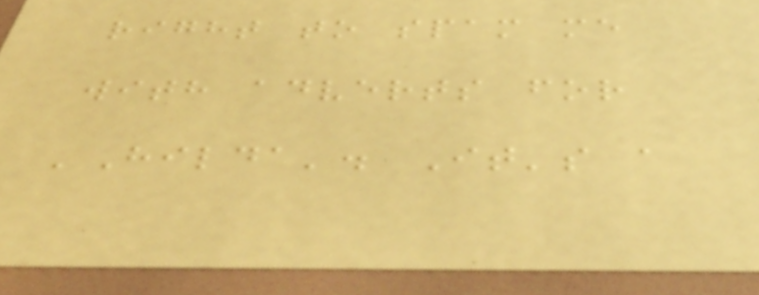right to spam me
with adverts for
'Hilda'. It's a
